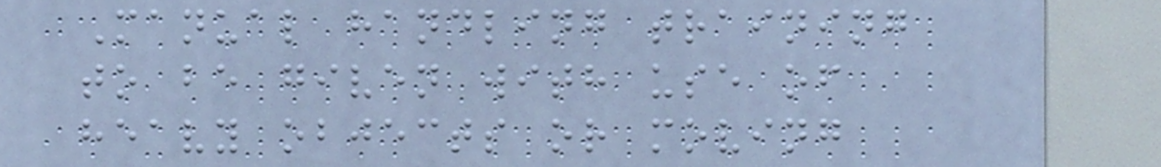Manual handling training
to be given with use of
heavy objects or moving
